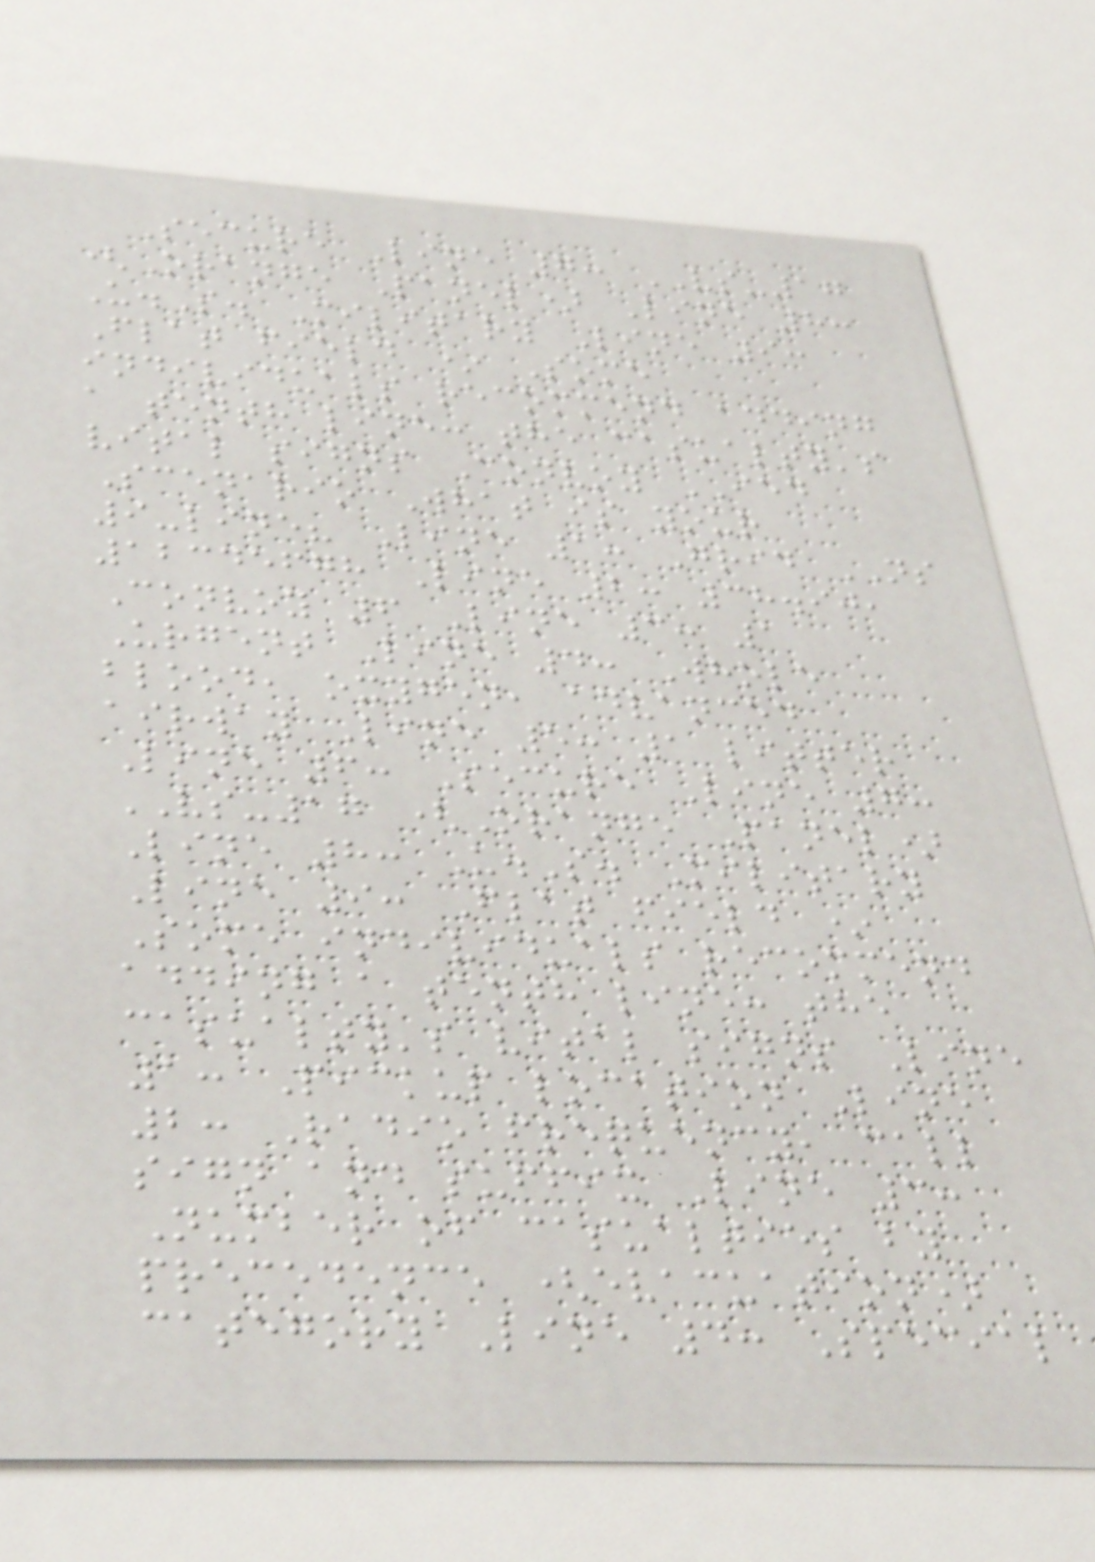Secure Line 7: VS-17
(Orange Panel) Line 8:
U.S. Military Line 9:
Flat field * Some
individuals recommend adding
a tenth line: the casualty's
vital signs Convoy IED
Scenario What is your
9-line? Line 1: Grid NS
12345678 Line 2: 38.90,
Convoy 6 Line 3: 1
Urgent Line 4: Whole
blood, oxygen, advanced
airway Line 5: 1 litter
Line 6: Secure Line 7:
VS-17 (Orange Panel)
Line 8: U.S. Military
Line 9: Flat field *
Some individuals recommend
adding a tenth line: the
casualty's vital signs Line
1: Pickup location Line
2: Radio frequency, call
sign and suffix Line 3:
Number of casualties by
precedence (evacuation)
category Line 4: Special
